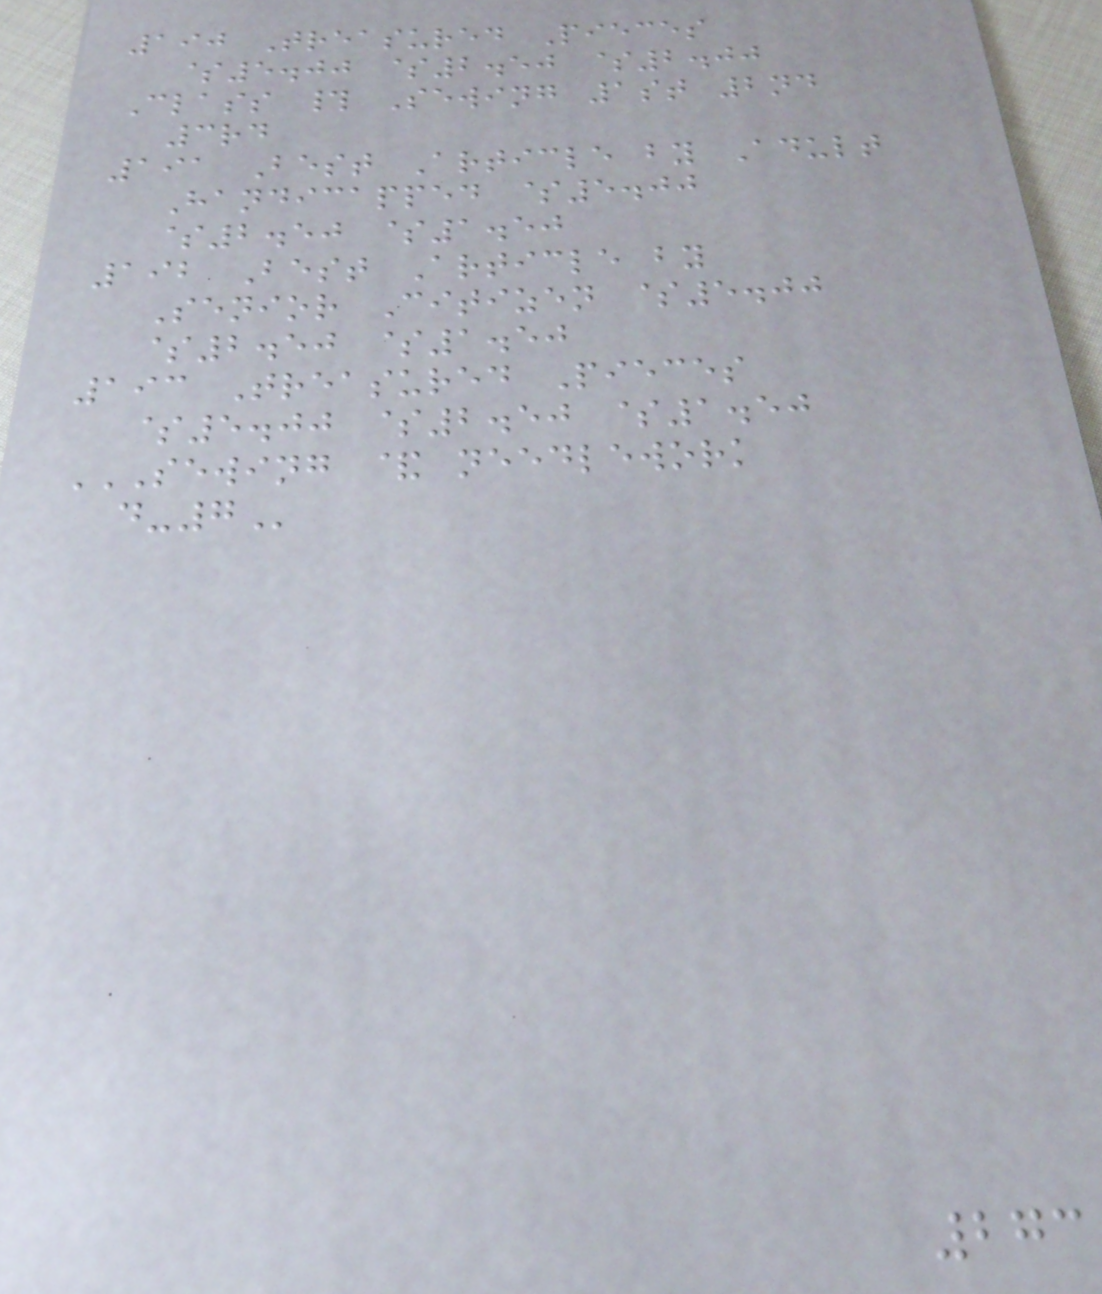190 Treasured Pieces
$5.00 $2.50 $2.00
Class # Sewing 1st 2nd
3rd
191 Best Article by Adult
Handicapped $5.00
$2.50 $1.50
192 Best Article by
Senior Citizen $5.00
$2.50 $1.50
193 Treasured Pieces
$5.00 $2.50 $1.50
SEWING & NEEDLEWORK
D-7
273
